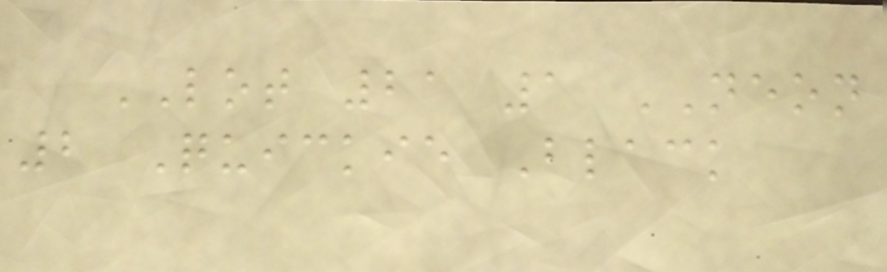LOT 21 1 NEON
2 Quickie Black
